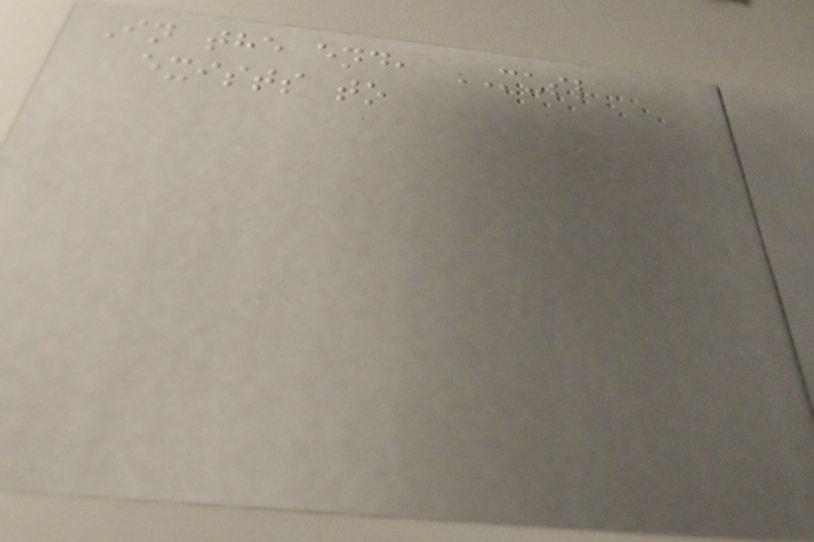In the end, MUSL
exists to
